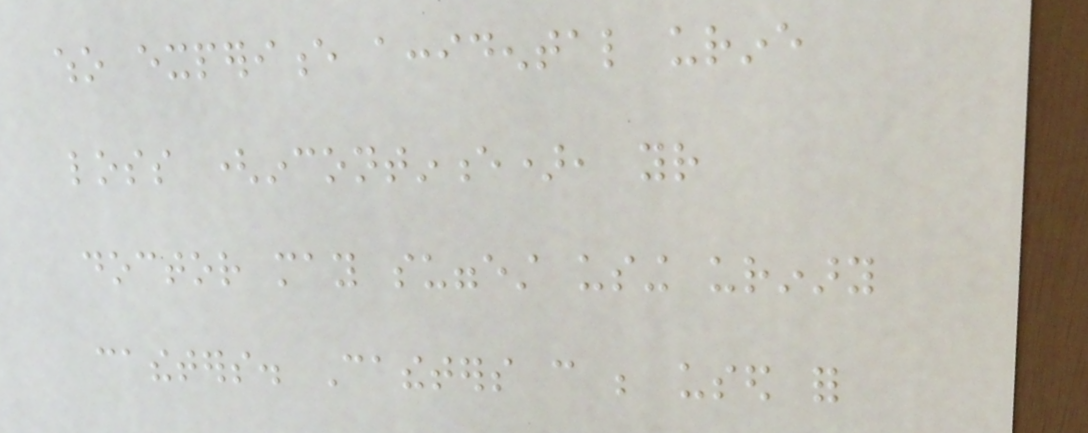who experience accidental urine
loss (incontinence), your
doctor may suggest using urinary
catheters. Catheters can be used for
